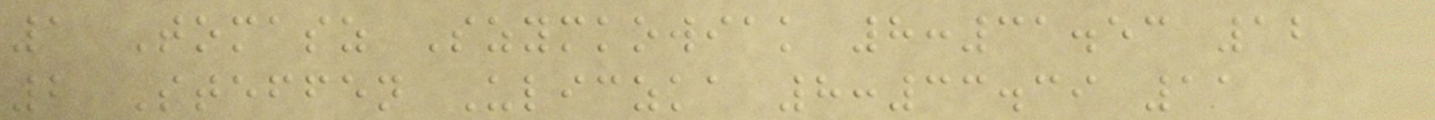1 Tomasz Szymkowiak 8:31.53 12
2 Steffen Uliczka 8:33.39 11
